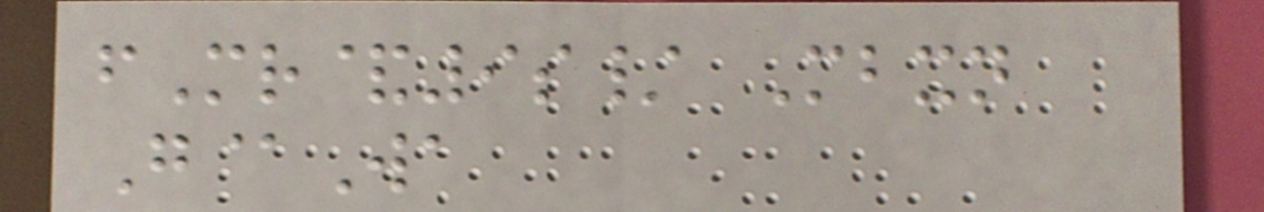fMr&9s/ Mbxn
G@Wa
